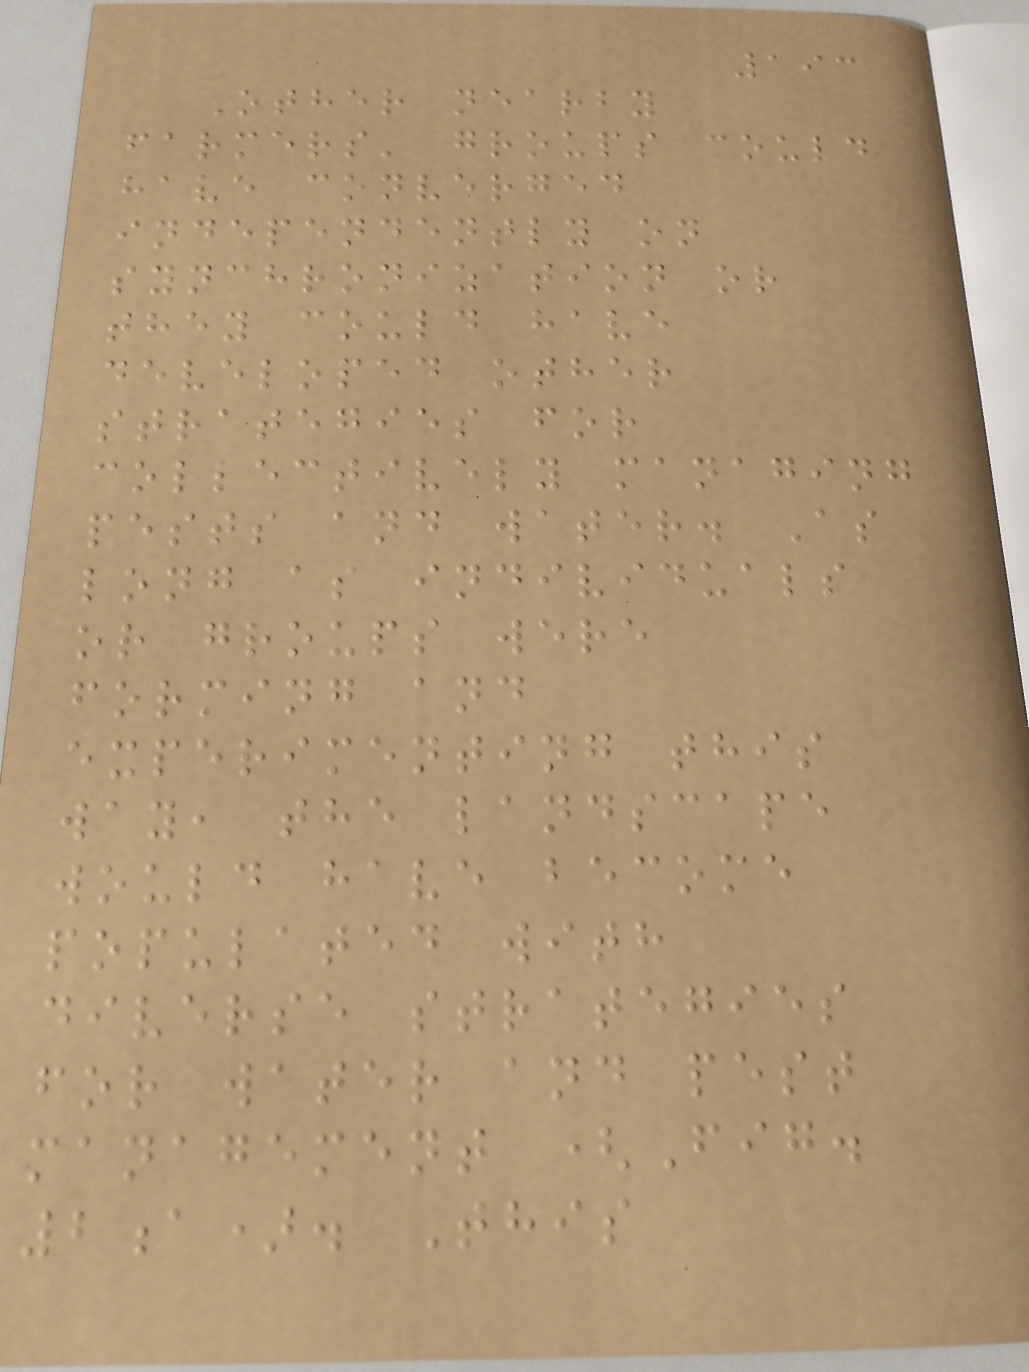193
Other nearby
farmers' groups could
have converged
independently on
synchronization or
they could have
developed other
strategies for
collectively managing
pests and water. As
long as individuals
or groups were
forming and
experimenting this
way, the landscape
would have become
populated with
diverse strategies
for water and pest
management (Fig.
2a). This
